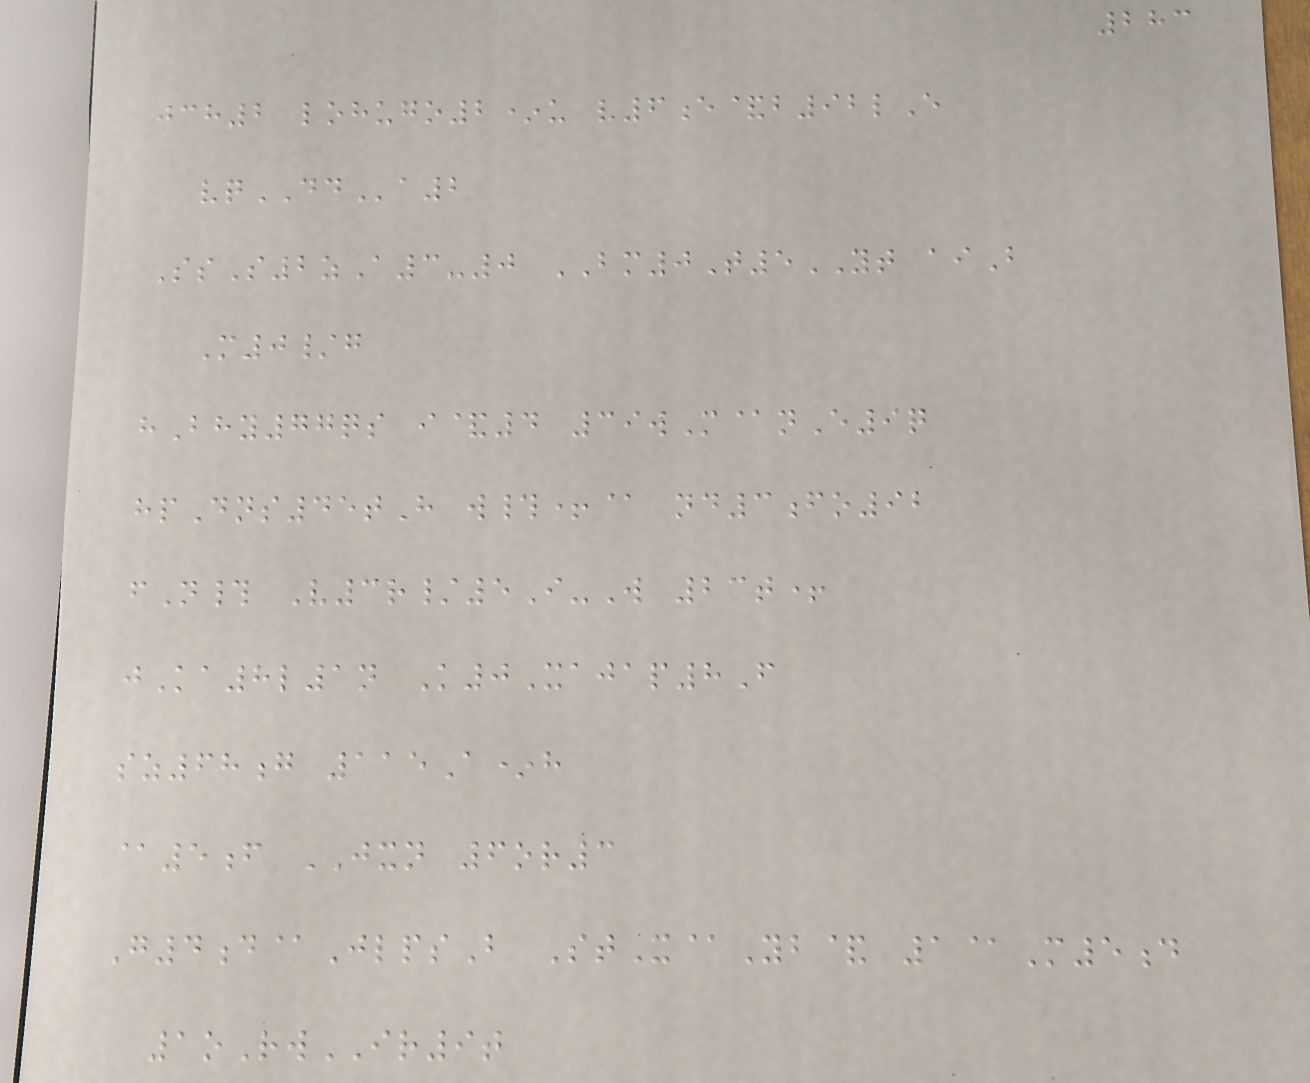283
jch2 lohugo2*u v6e&b92lE
vqDDa2
SsS2zA3-0 BM0T5YT aiB
M0/g
hBhy77qs i&4 39wM@nE9q
hpDns45tH w#+@ nd3fo92
fN# V3r/5I-W 23t+
jKa8l1n K0Xajap8F
sz68g 115A*h
@5f JXN 6or3
G4d@JlpsB StX@Yb& 1@M5d
1oRwIR9t
